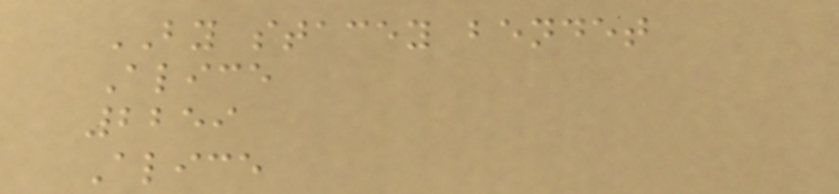BY stacey bendet
Alice
2259
Alice
